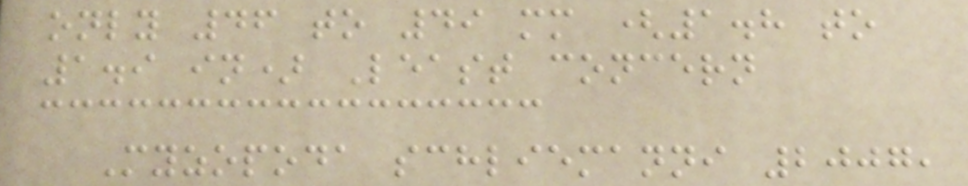only 46 to 49 mm (1.8 to
1.9 in) Least concern
Myzopoda schliemanni 2007,
